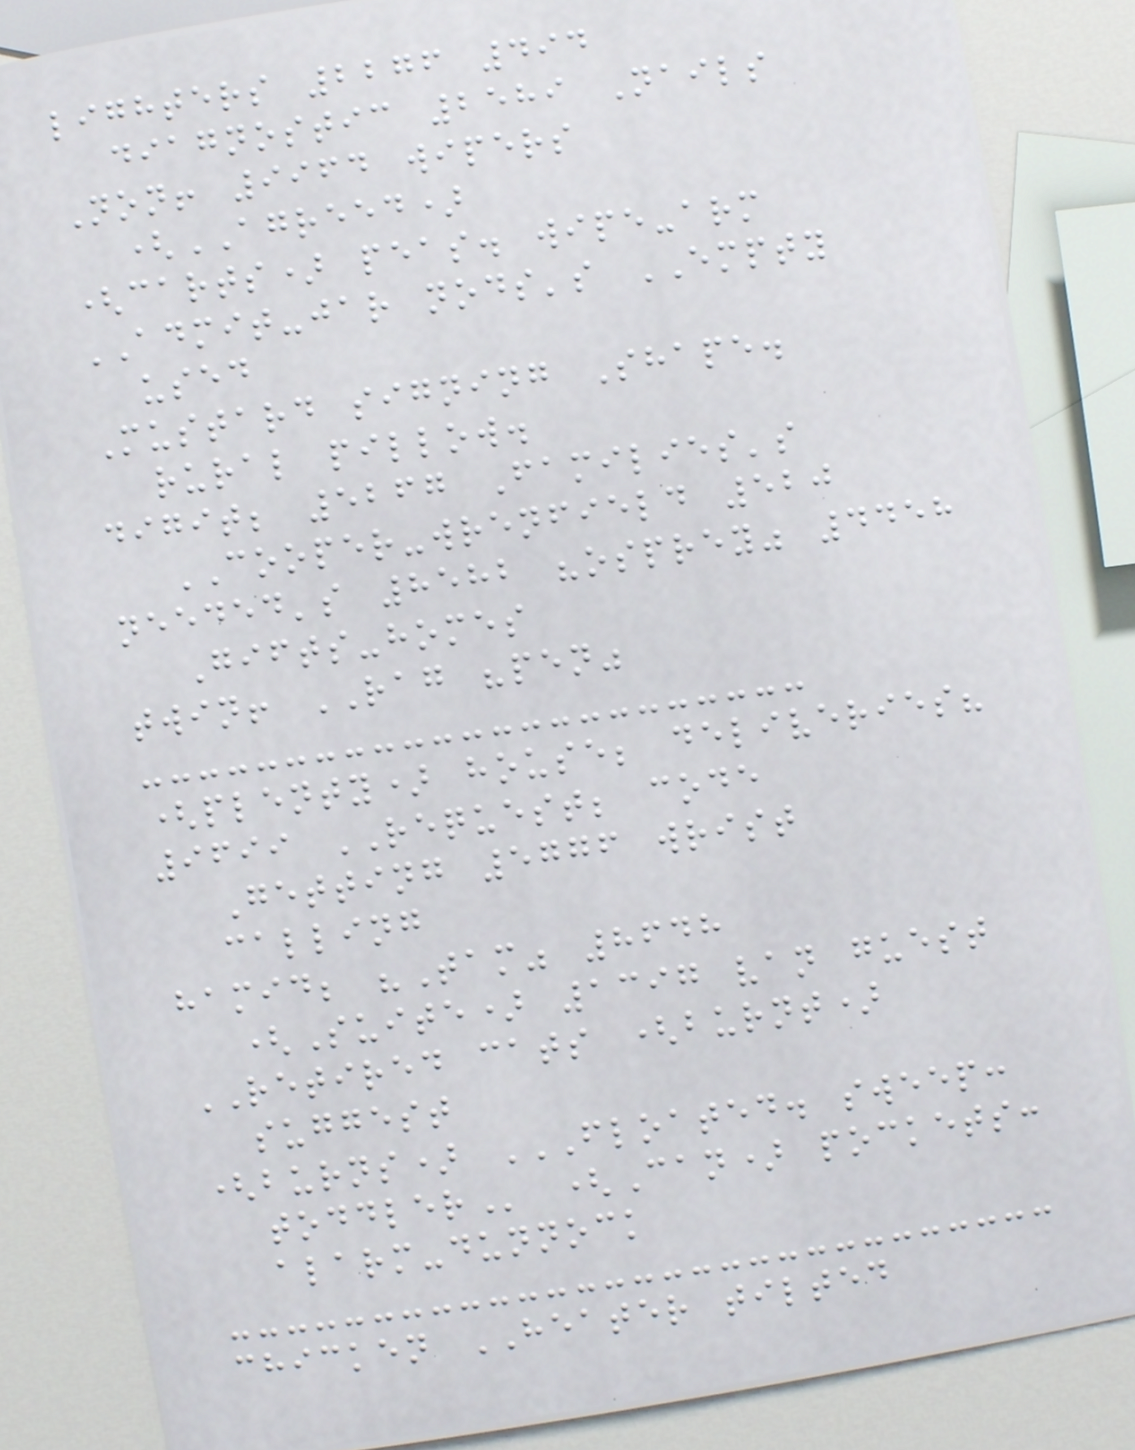lighters 2276 494
diagnostic 2589 Nails
Non! 9964 wipers
(AGREED)
(carts) peas. wipe-arm
ADMIT-jar nods's EMPTY
used
Mustard signing Shape.
rural pillow.
digit; 5267 Families's
COOPER-wrenfield 520
needed's 8582 "osprey" 4458
Gifts-homes
twin! RAG "pen"
(plenty) house; deliveries?
9699 REQUEST; code
Getting 5776 wrist
calling
hamid; "Tam" 8648
(Suite) 1397 van guest
RETIRED cats (burnt)
suggest
(burns) FLOATED. SWEEP:
TODDLER (Can) pockets:
alarm-dunnock
chicken HEATER tilted
